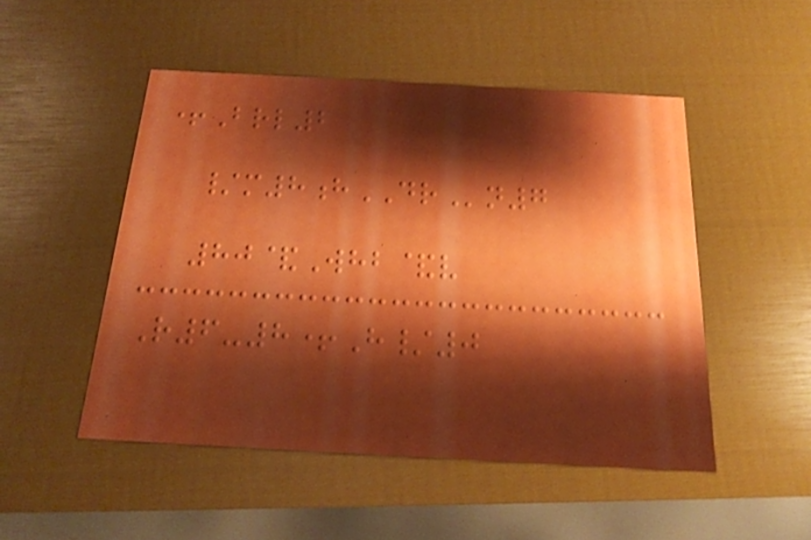+Brl2
/m8hDRn7
80&Whb&v
R6-8+H/0
